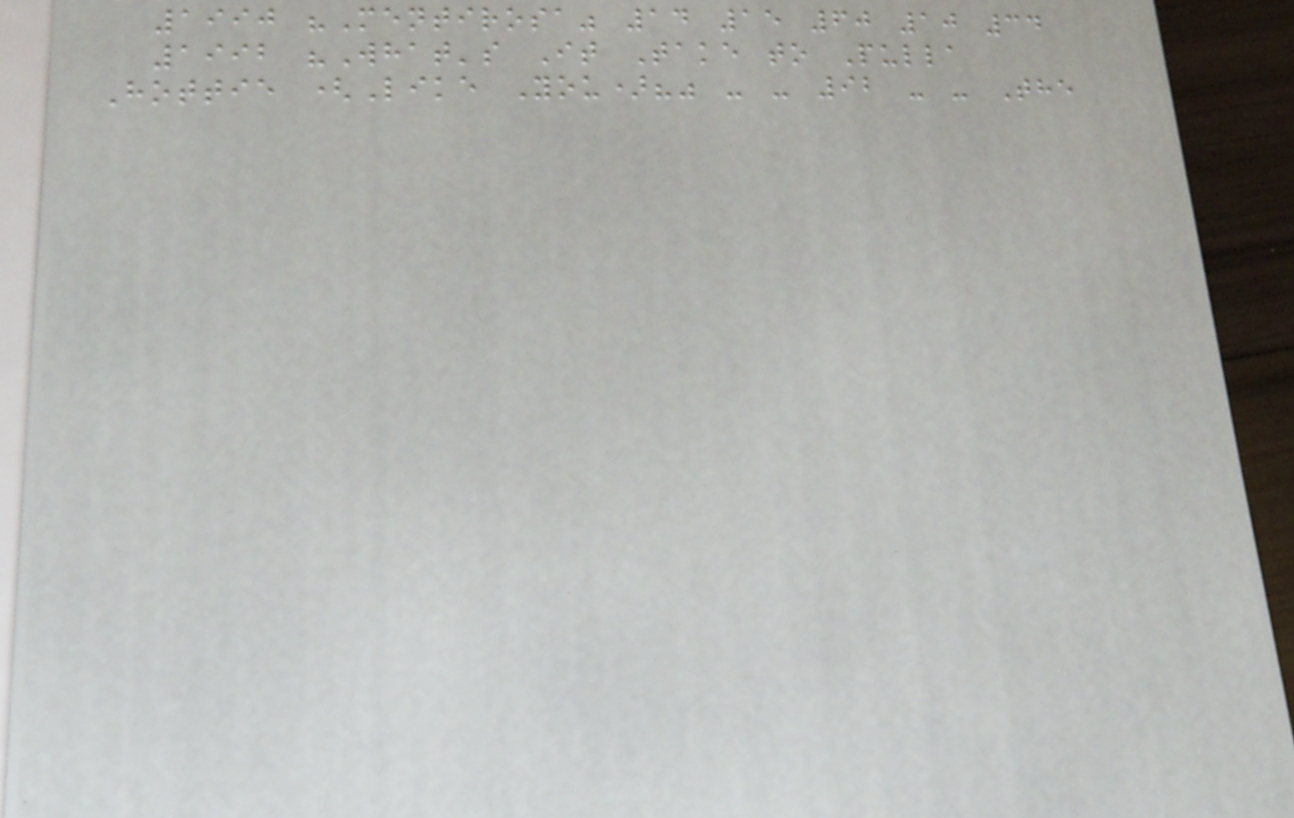1990 "Mentirosa" 14 15 60 10 34
1992 "What's It Take to Pulla
Hottie (Like You)?" - - 92 - - The
